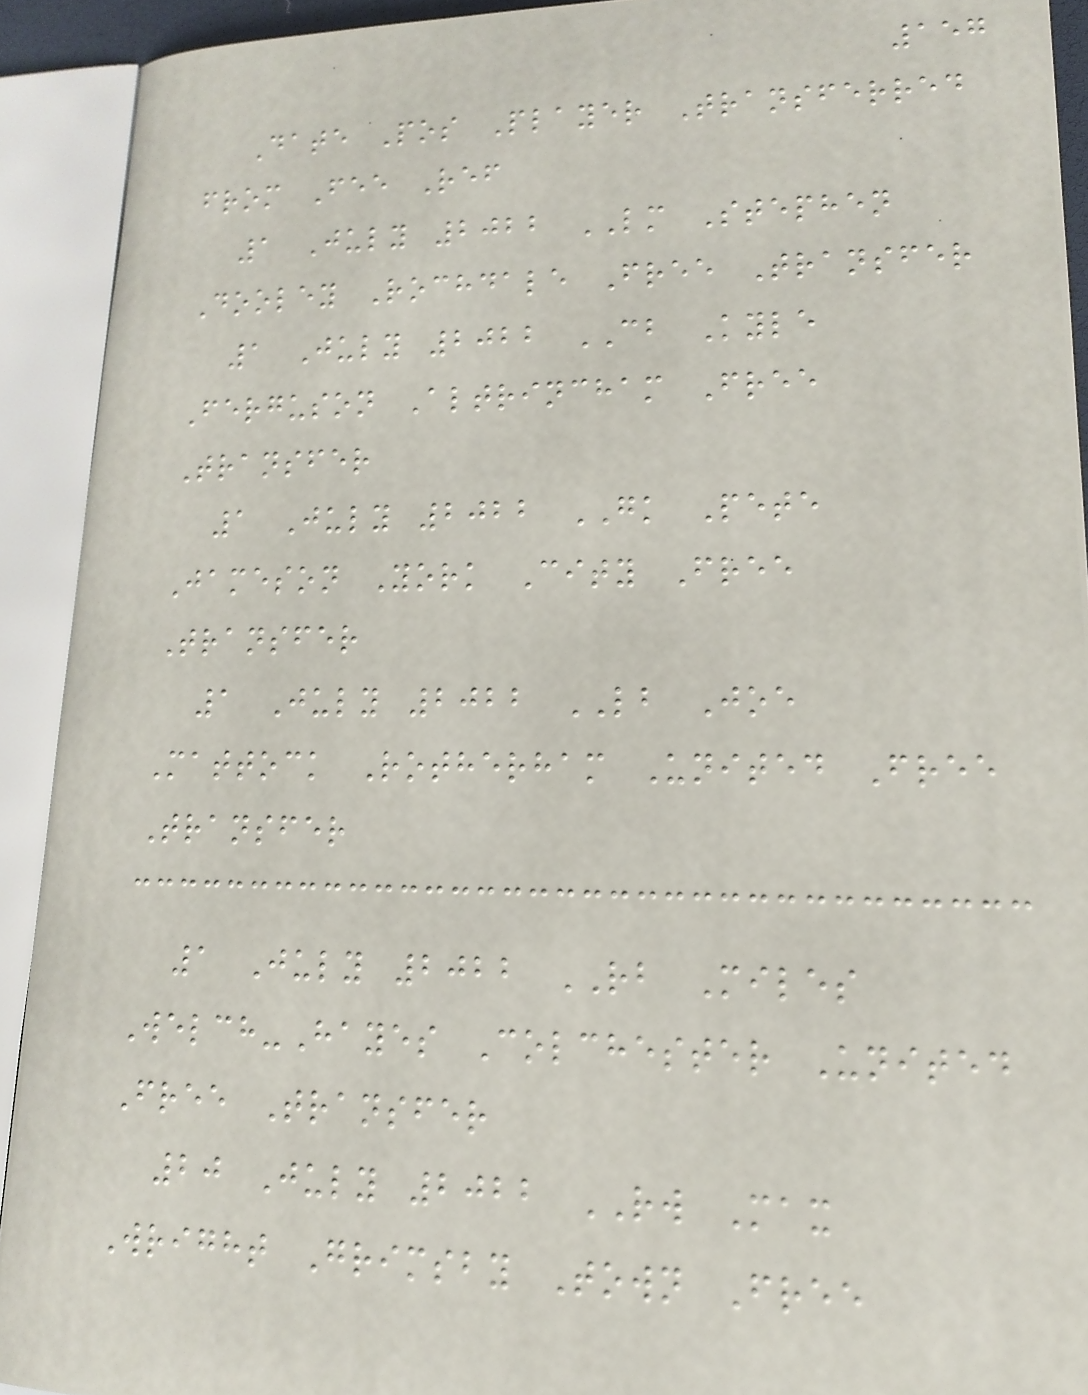157
Date Pos Player Transferred
from Fee Ref
1 July 2022 LM Stephen
Dooley Rochdale Free Transfer
1 July 2022 CB Kyle
Ferguson Altrincham Free
Transfer
1 July 2022 GK Pete
Jameson York City Free
Transfer
1 July 2022 LB Joe
Mattock Rotherham United Free
Transfer
1 July 2022 RB Miles
Welch-Hayes Colchester United
Free Transfer
20 July 2022 RW Max
Wright Grimsby Town Free
